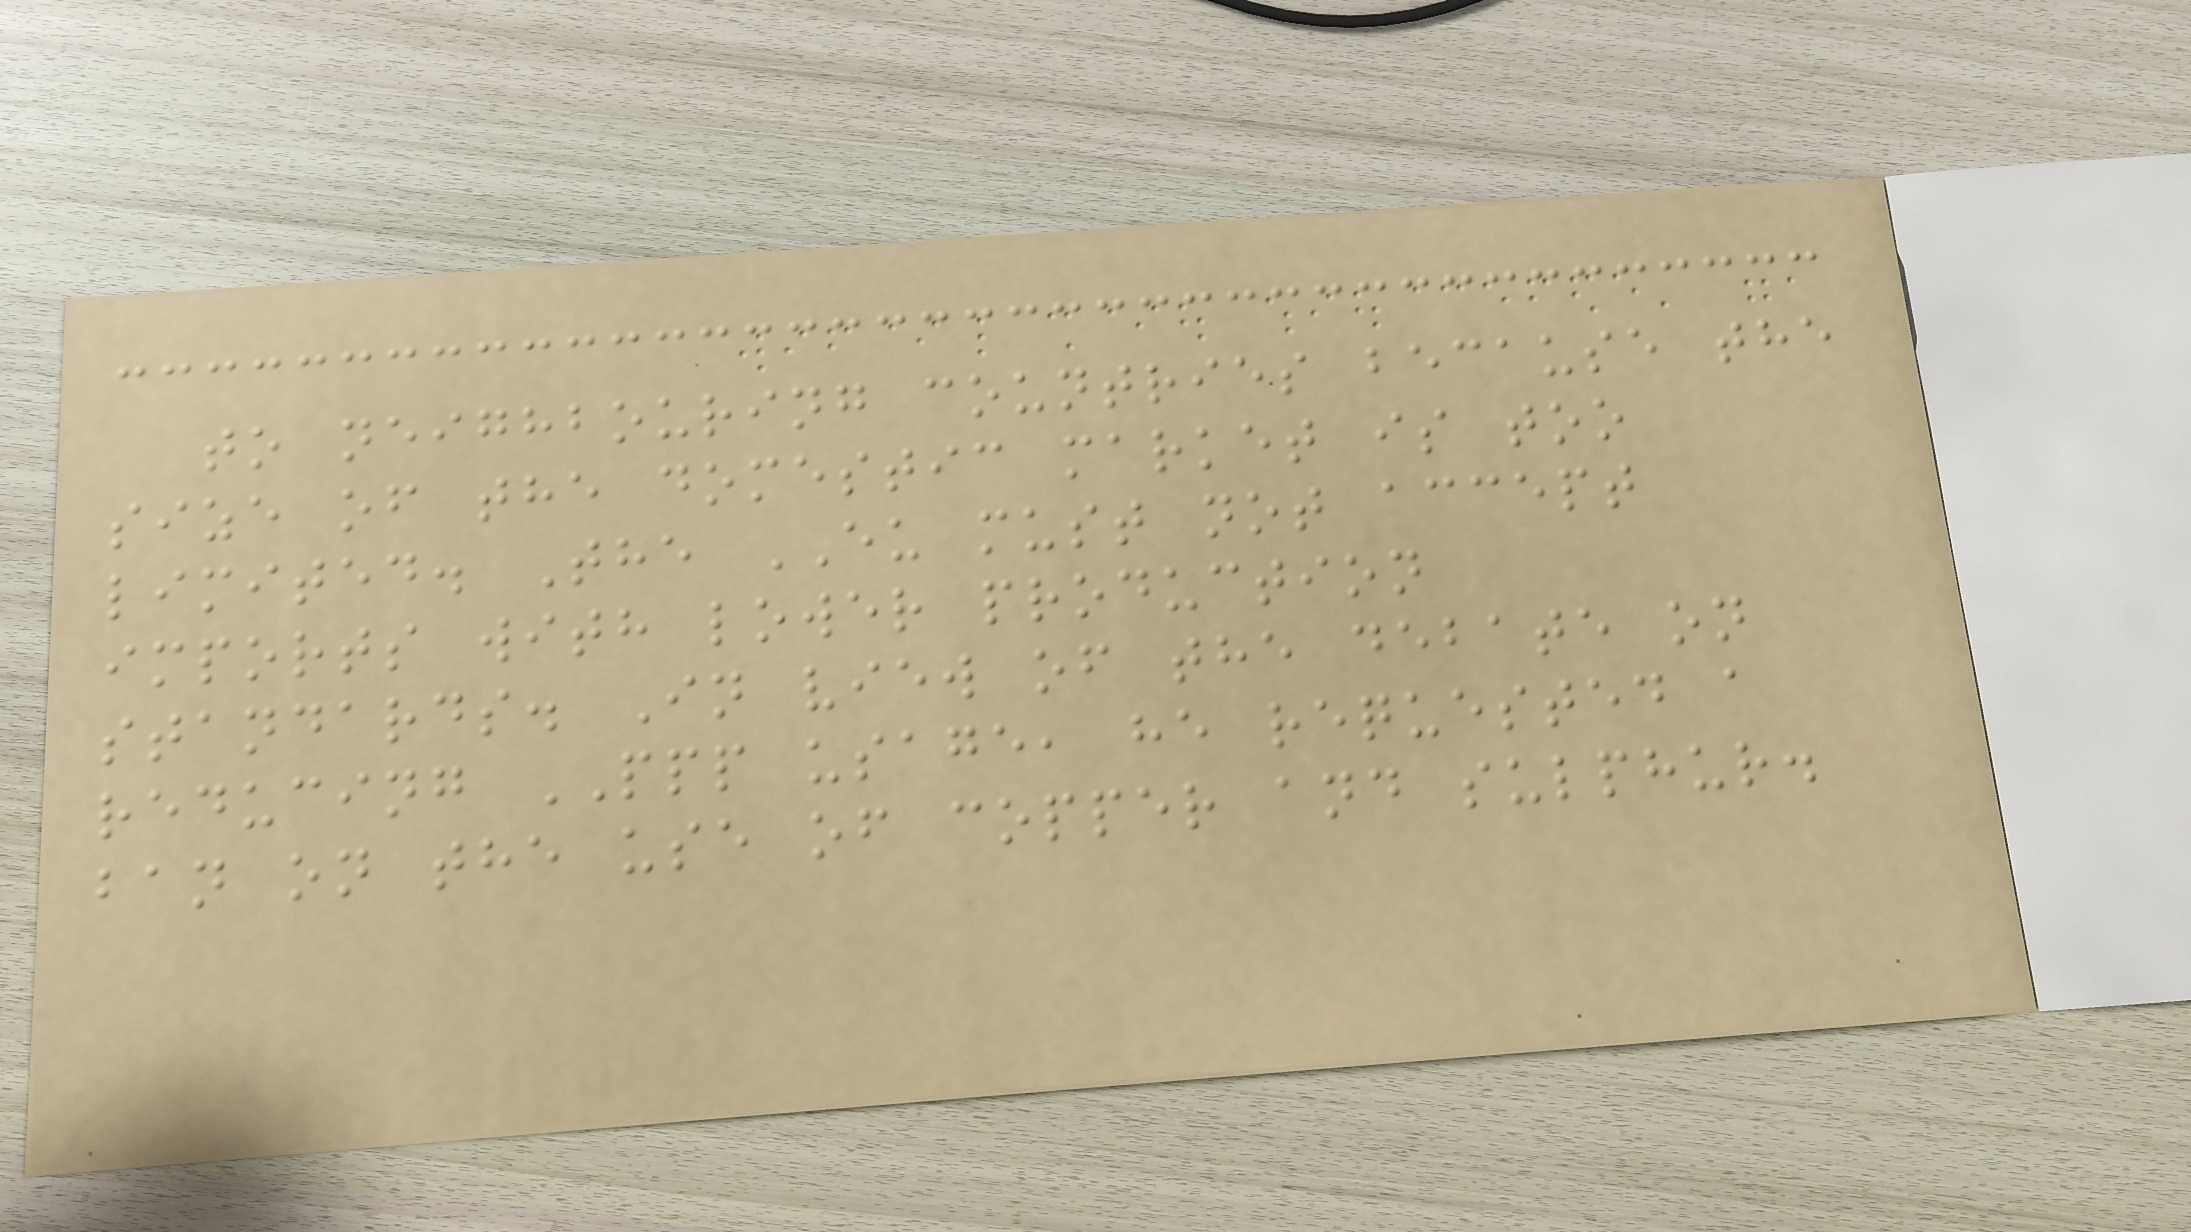to neighbouring countries because the
size of the domestic market is too
limited. The EU must not accept
imports with lower production
standards. In view of the debate on
reducing PPP usage, he requested a
ban on the use of copper and sulphur.
